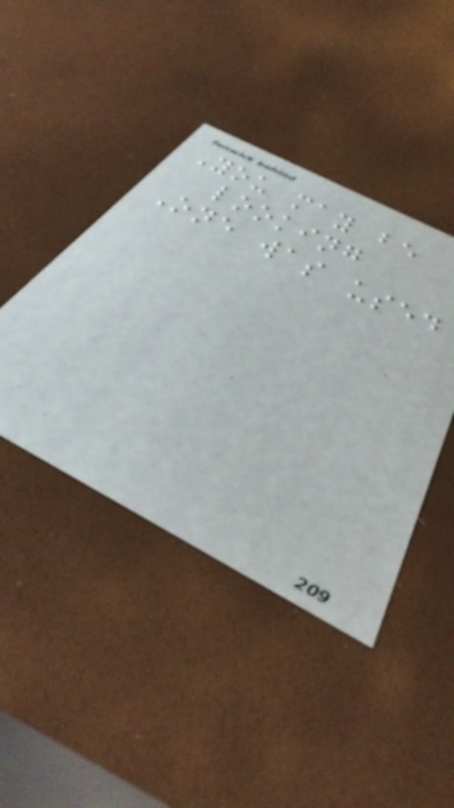You may be
looking
One was used
